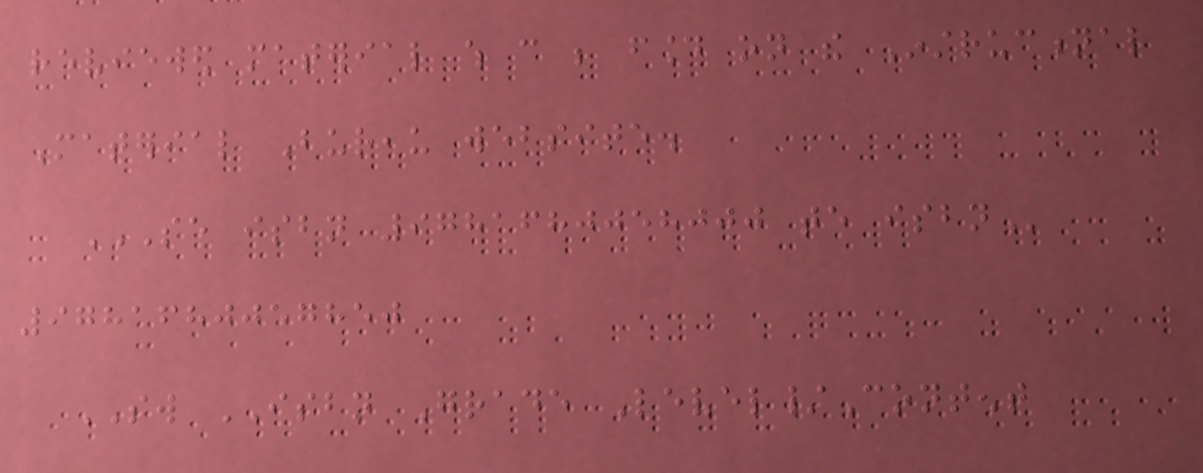reviewed material which can be found on the Instructional
Material Bureau website.
SE ISBN 9781680058000 TE ISBN
9781680057850
SW ISBN Grade Level/Content
